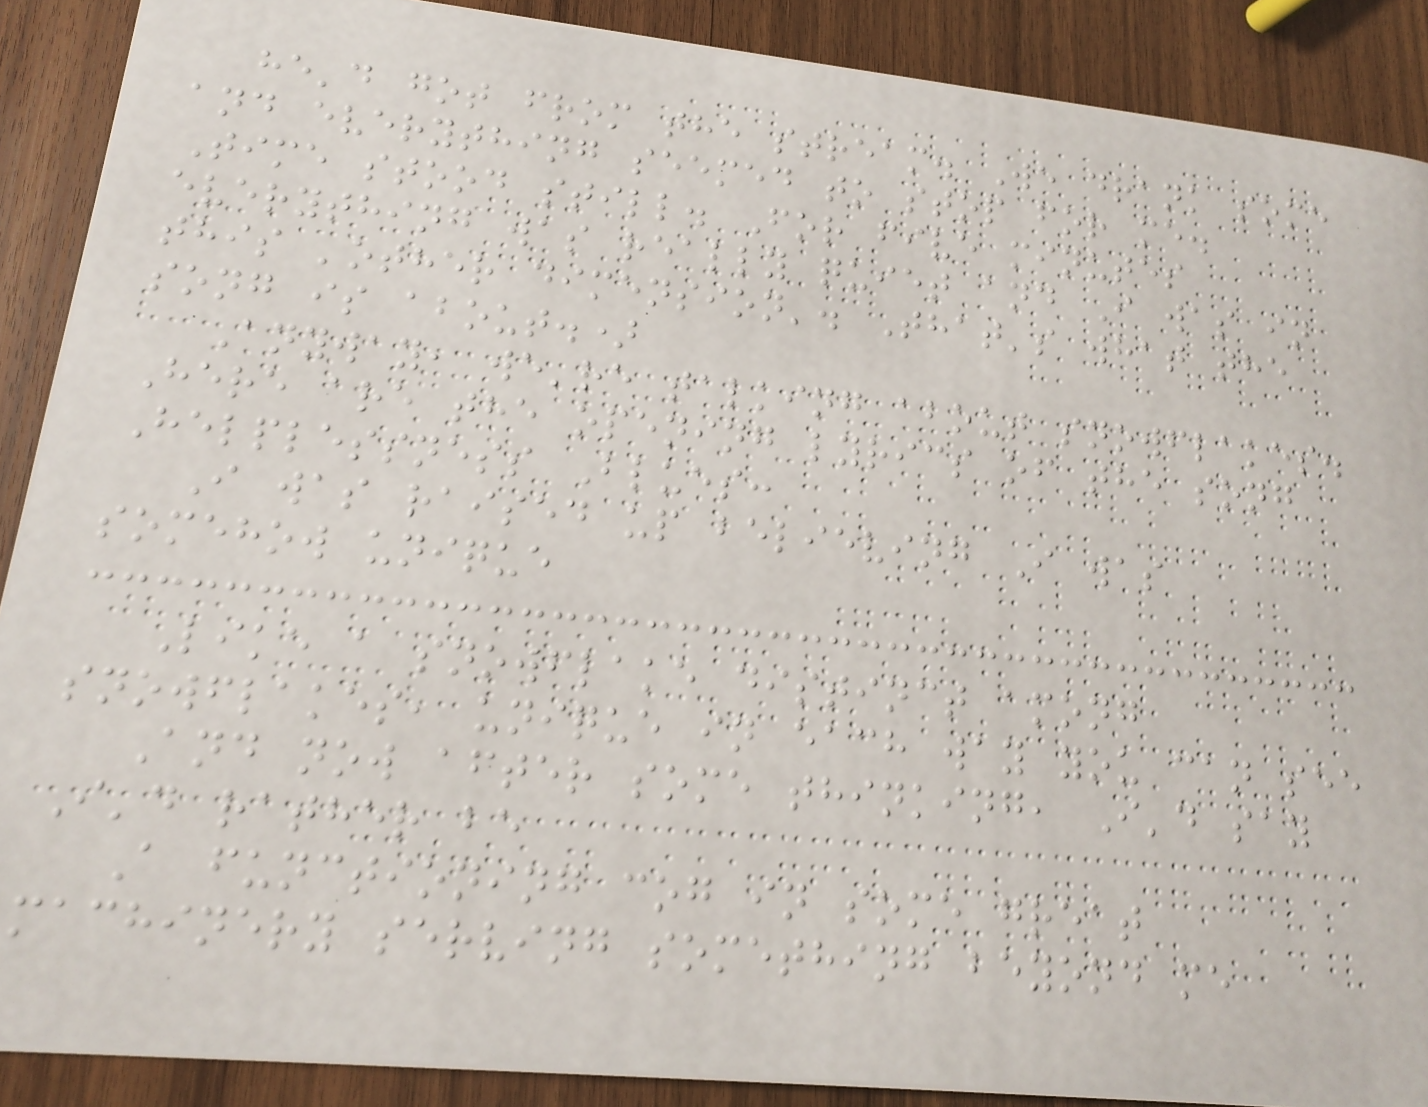he'd got from the stream. We drank some
and everything seemed to stop for me.
Time stood still. For five minutes
everything was really quiet and I was in
this 'other dimension'. That's what the
song is about.)
Anyway, we're talking about snowflakes.
Here are the opening lyrics of the song
Helplessness Blues:
I was raised up believing I was
somehow unique
Like a snowflake distinct among
snowflakes, unique in each way you can see
And now after some thinking, I'd say
I'd rather be
A functioning cog in some great
machinery serving something beyond me
